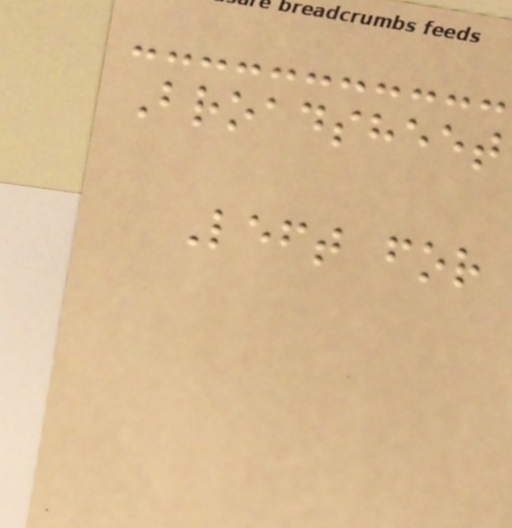Broadsheet
Left for
